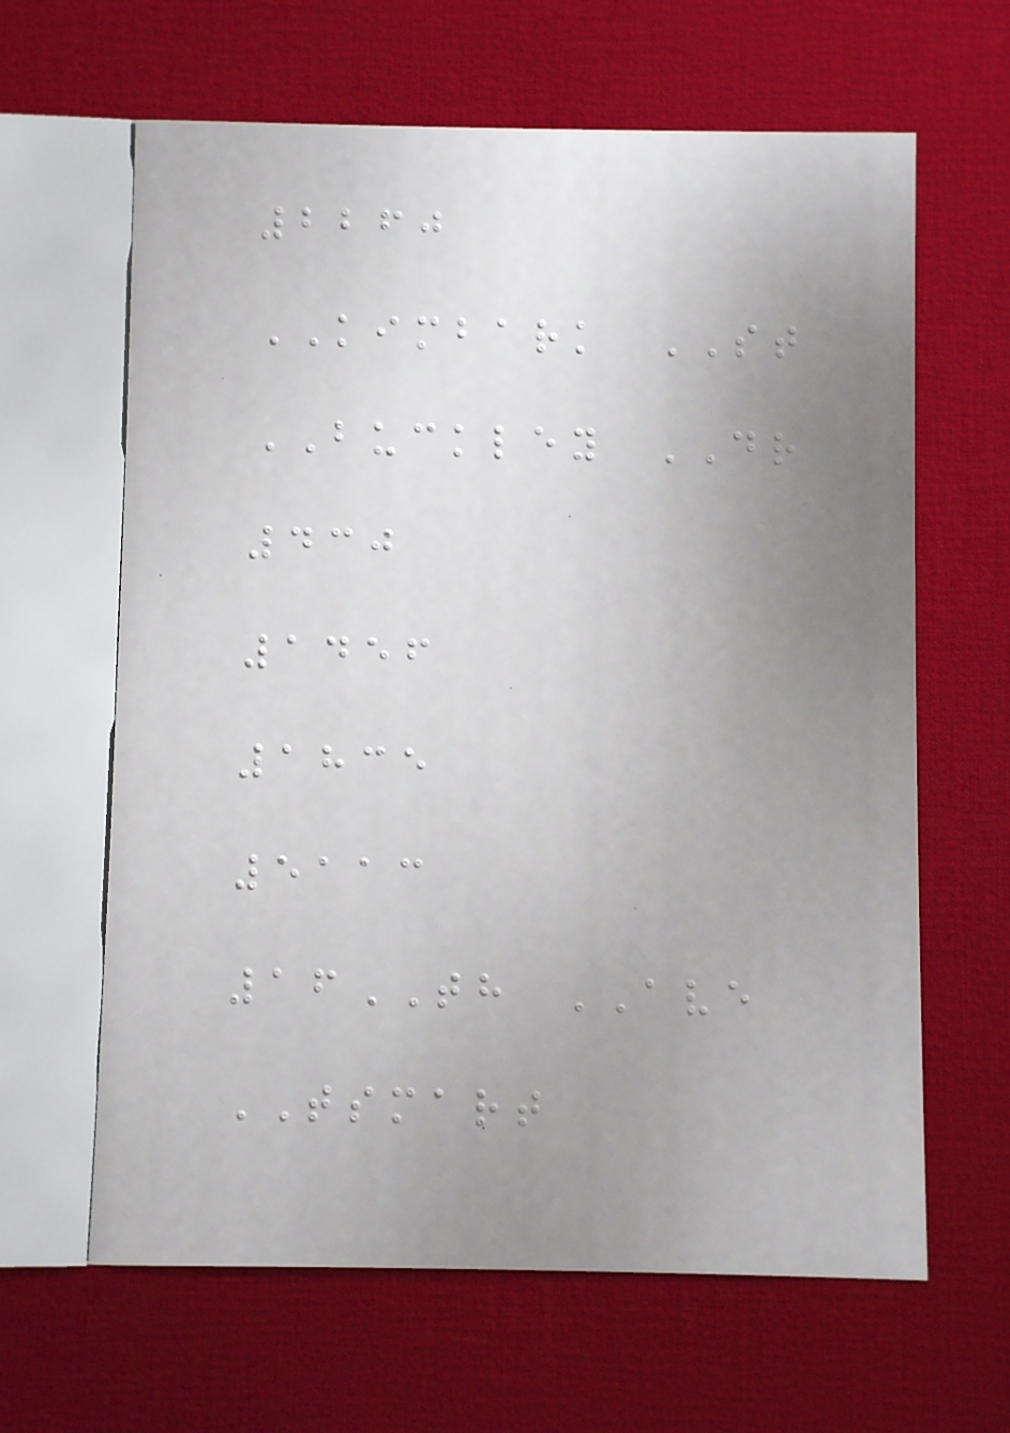2260
KIMBARK ST
BUCKLEY DR
430
1456
1835
5113
16TH AVE
TSMART
